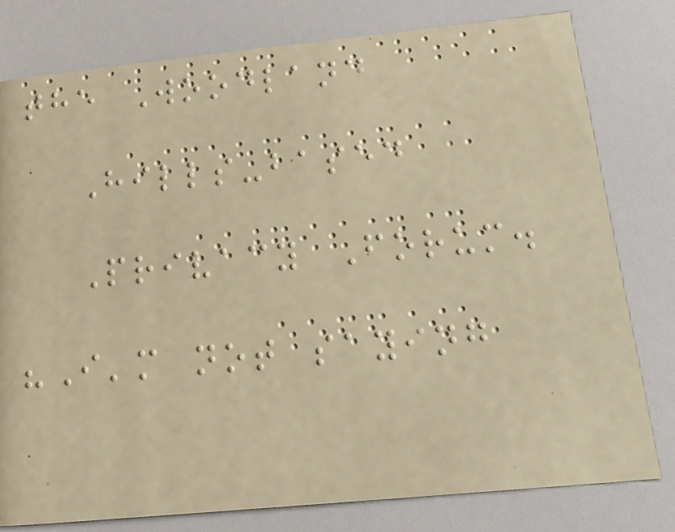the Woodland
Hills-based
Privacy Forum.
"I'm not saying
